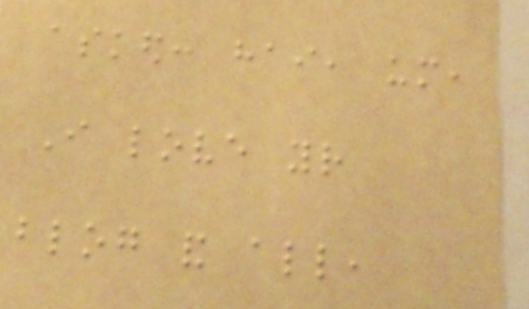asked: hai, um,
I love your
blog and all,
